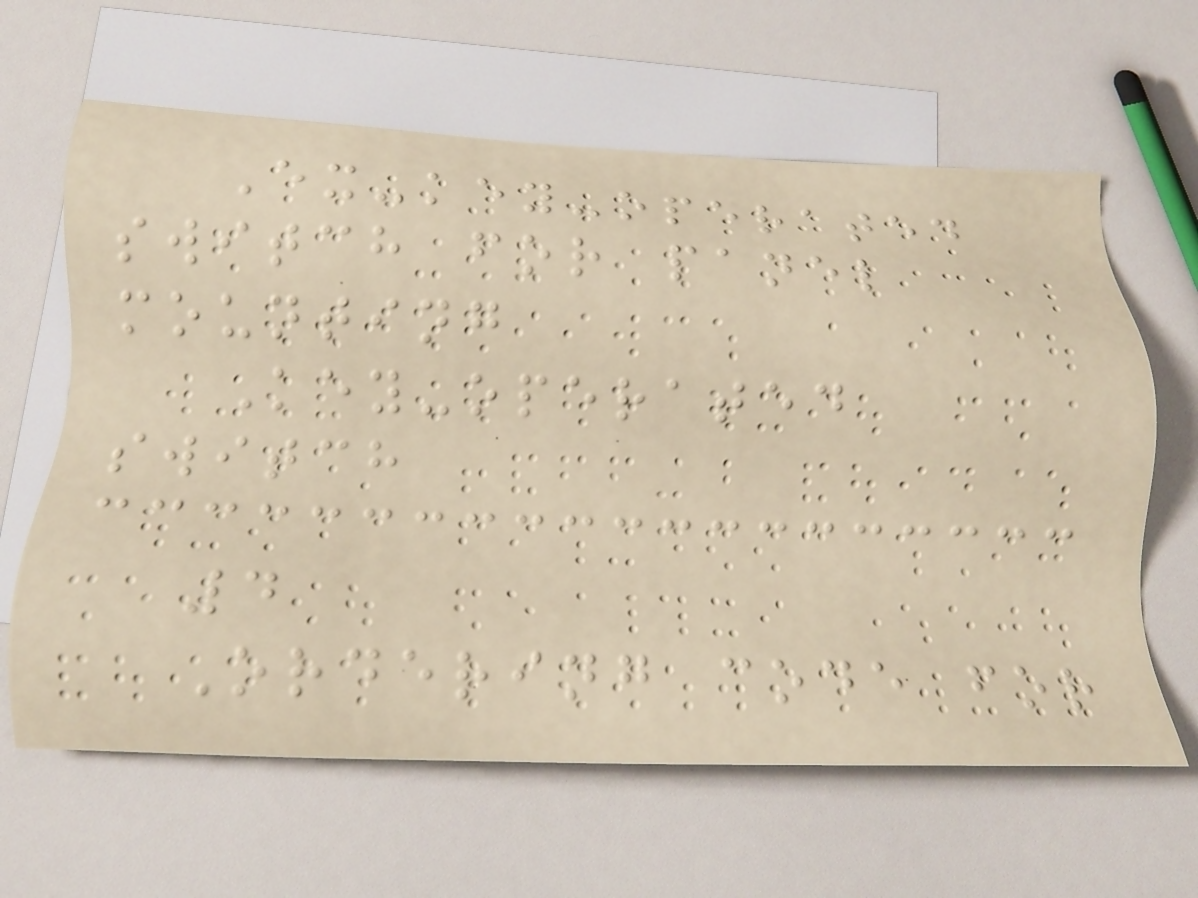Ex-key-operated
switch for panel
mounting
Key-operated
switch
4
Ordering code for
